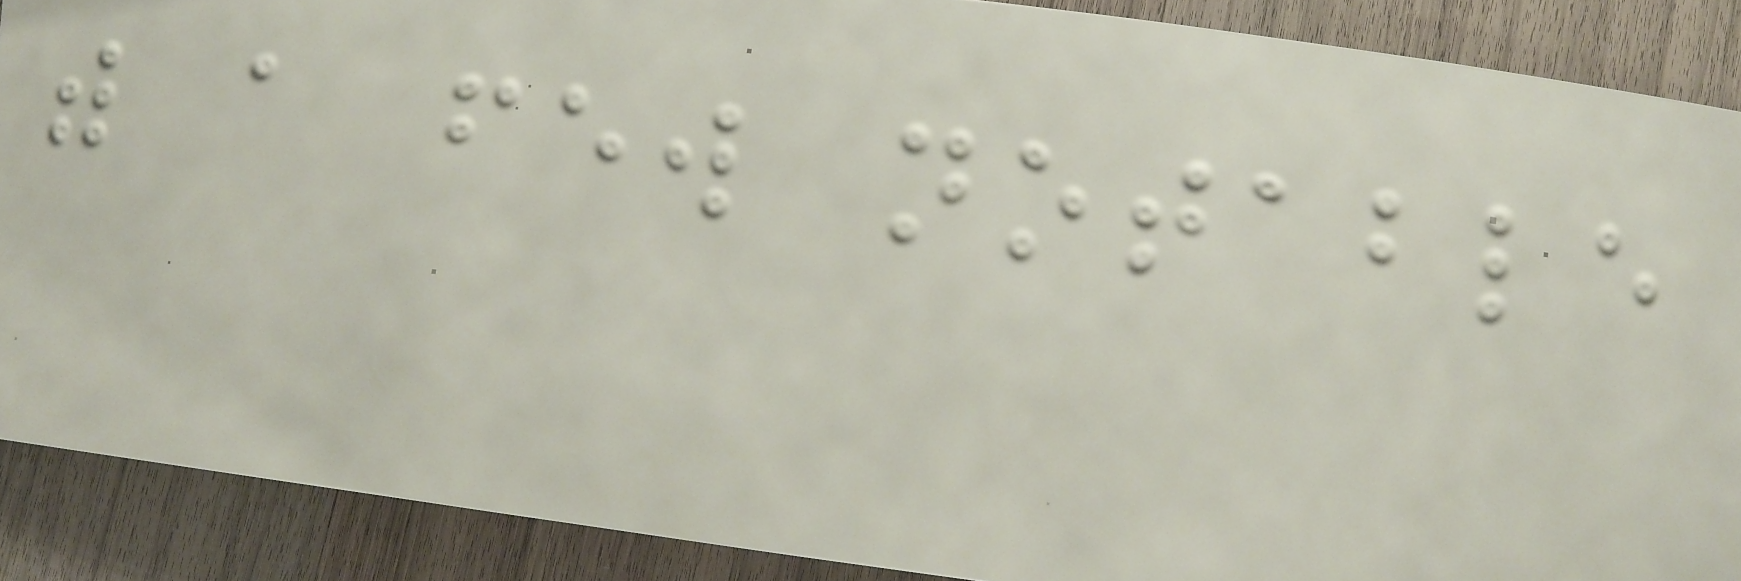with a few notable
